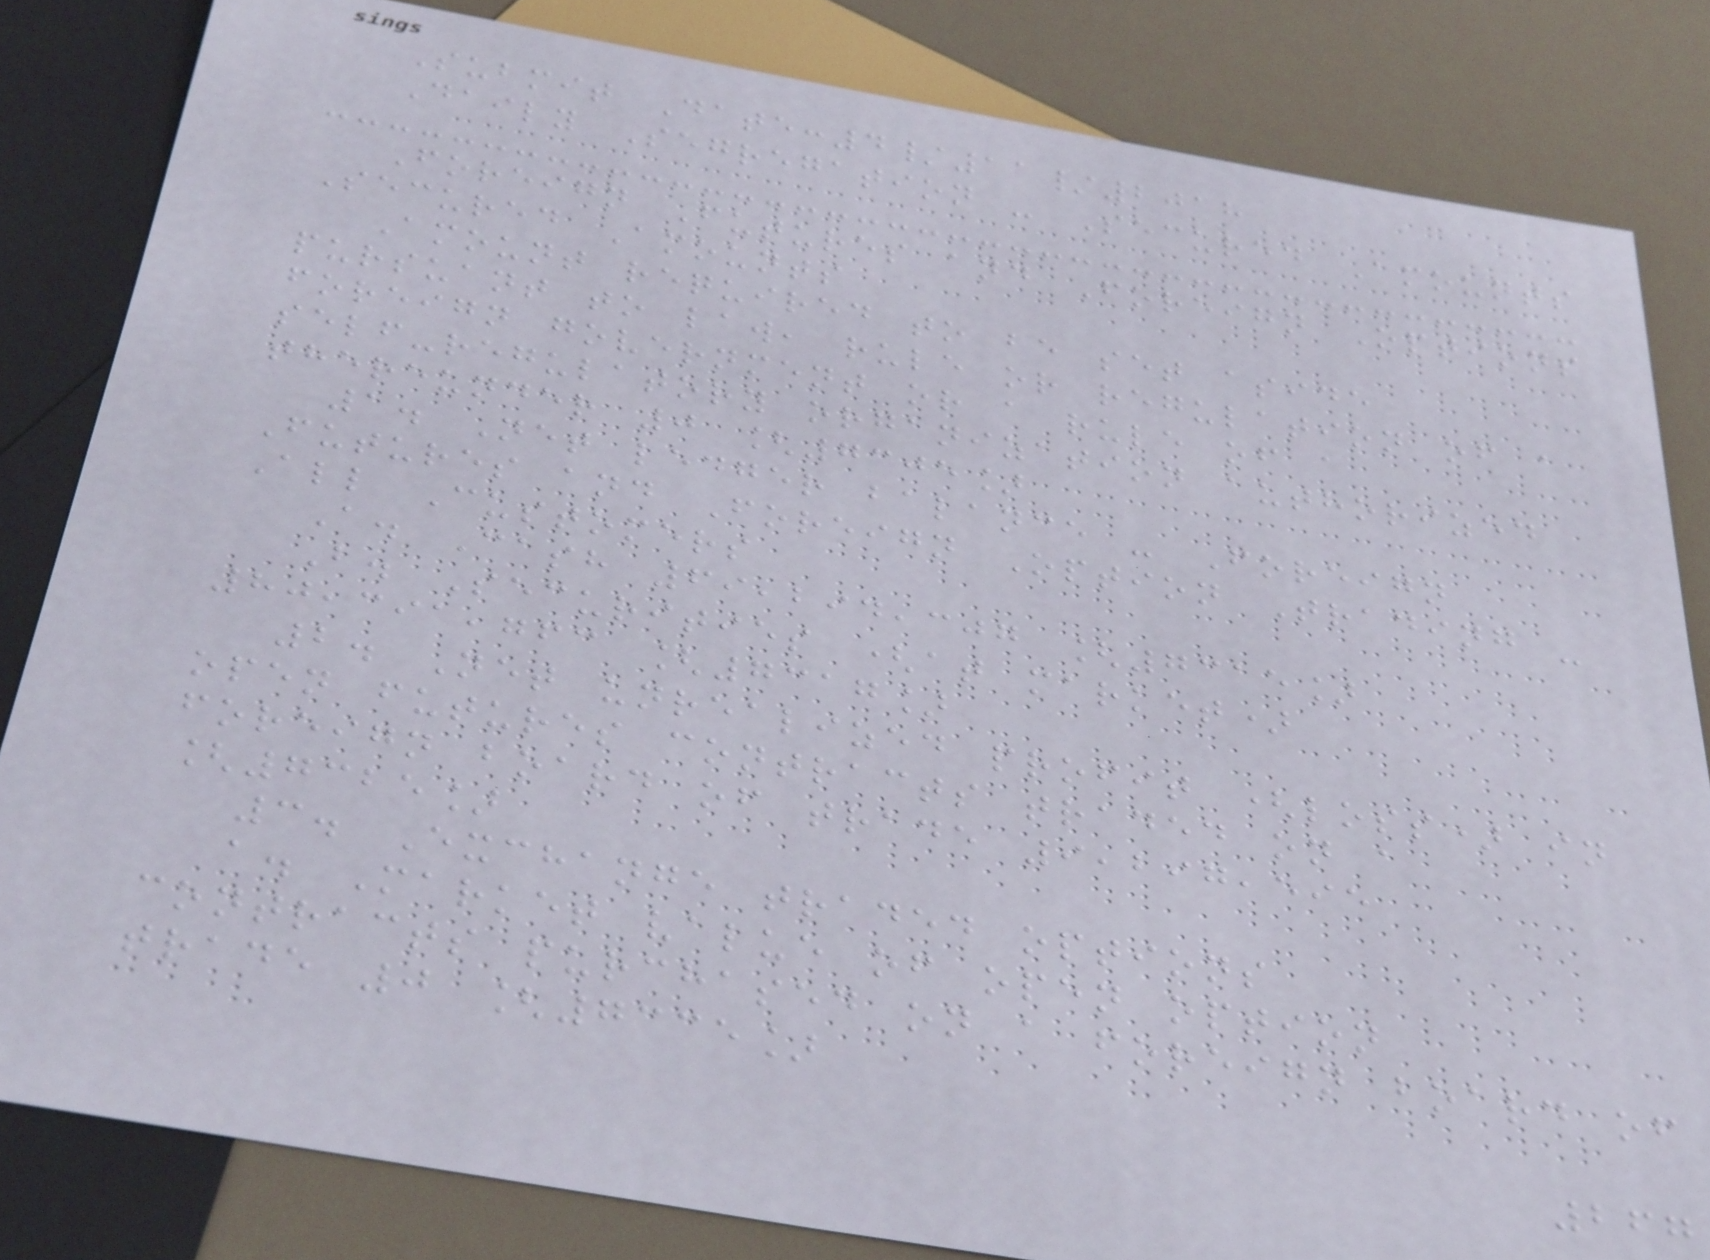Submit Date:4/11/2018
Daily Segregation - Secured Amounts
Foreign Futures and Foreign Options
Secured Amounts
Amount required to be set aside
pursuant to law, rule or regulation of a
foreign government or a rule of a
self-regulatory organization authorized
thereunder 0 [7305]
1. Net ledger balance - Foreign
Futures and Foreign Option Trading -
All Customers
A. Cash 69,294,307 [7315]
B. Securities (at market)
80,391,763 [7317]
2. Net unrealized profit (loss) in
open futures contracts traded on a
foreign board of trade 9,297,595
[7325]
3. Exchange traded options
a. Market value of open option
contracts purchased on a foreign board of
trade 0 [7335]
267
